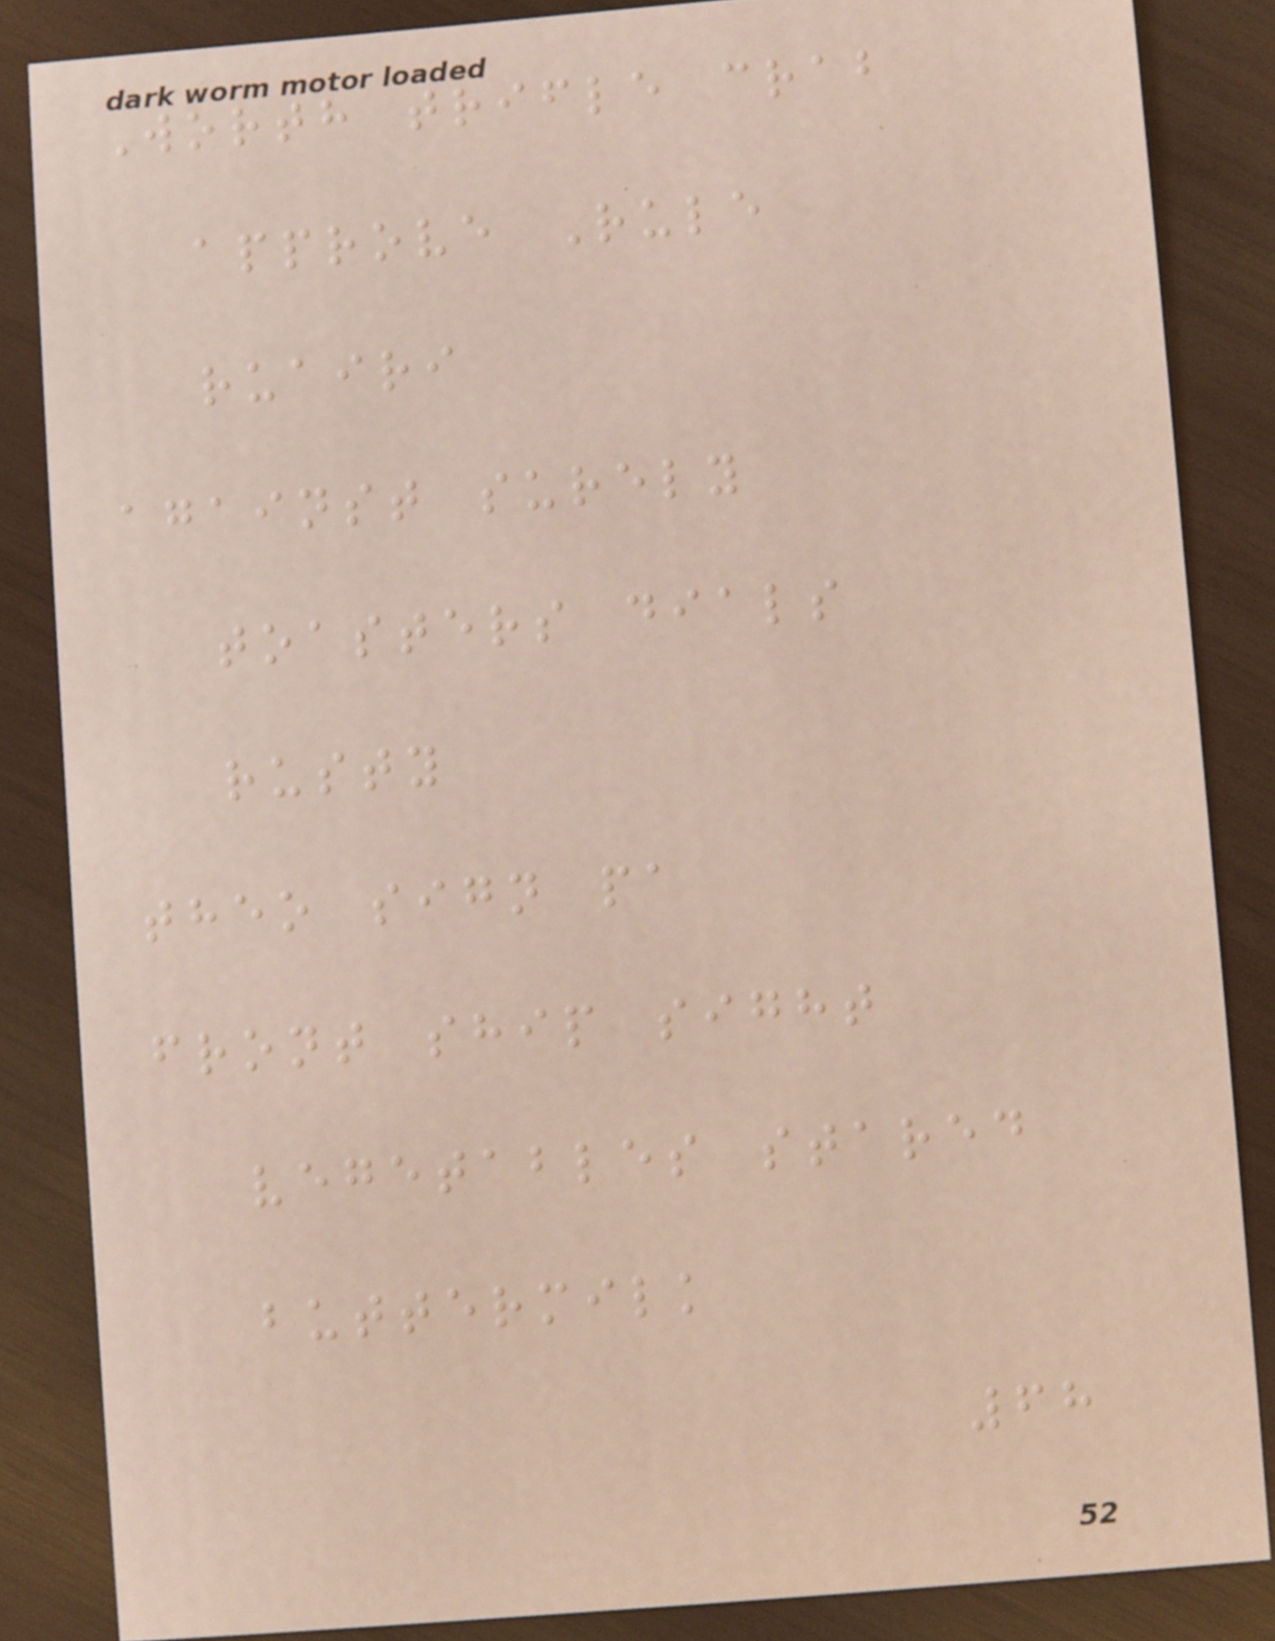Worth trifle crab
approve Rule
ruairi
against surely
toasters dials
rusty
theo sign pa
front ship sight
vegetables stared
buttermilk
68
